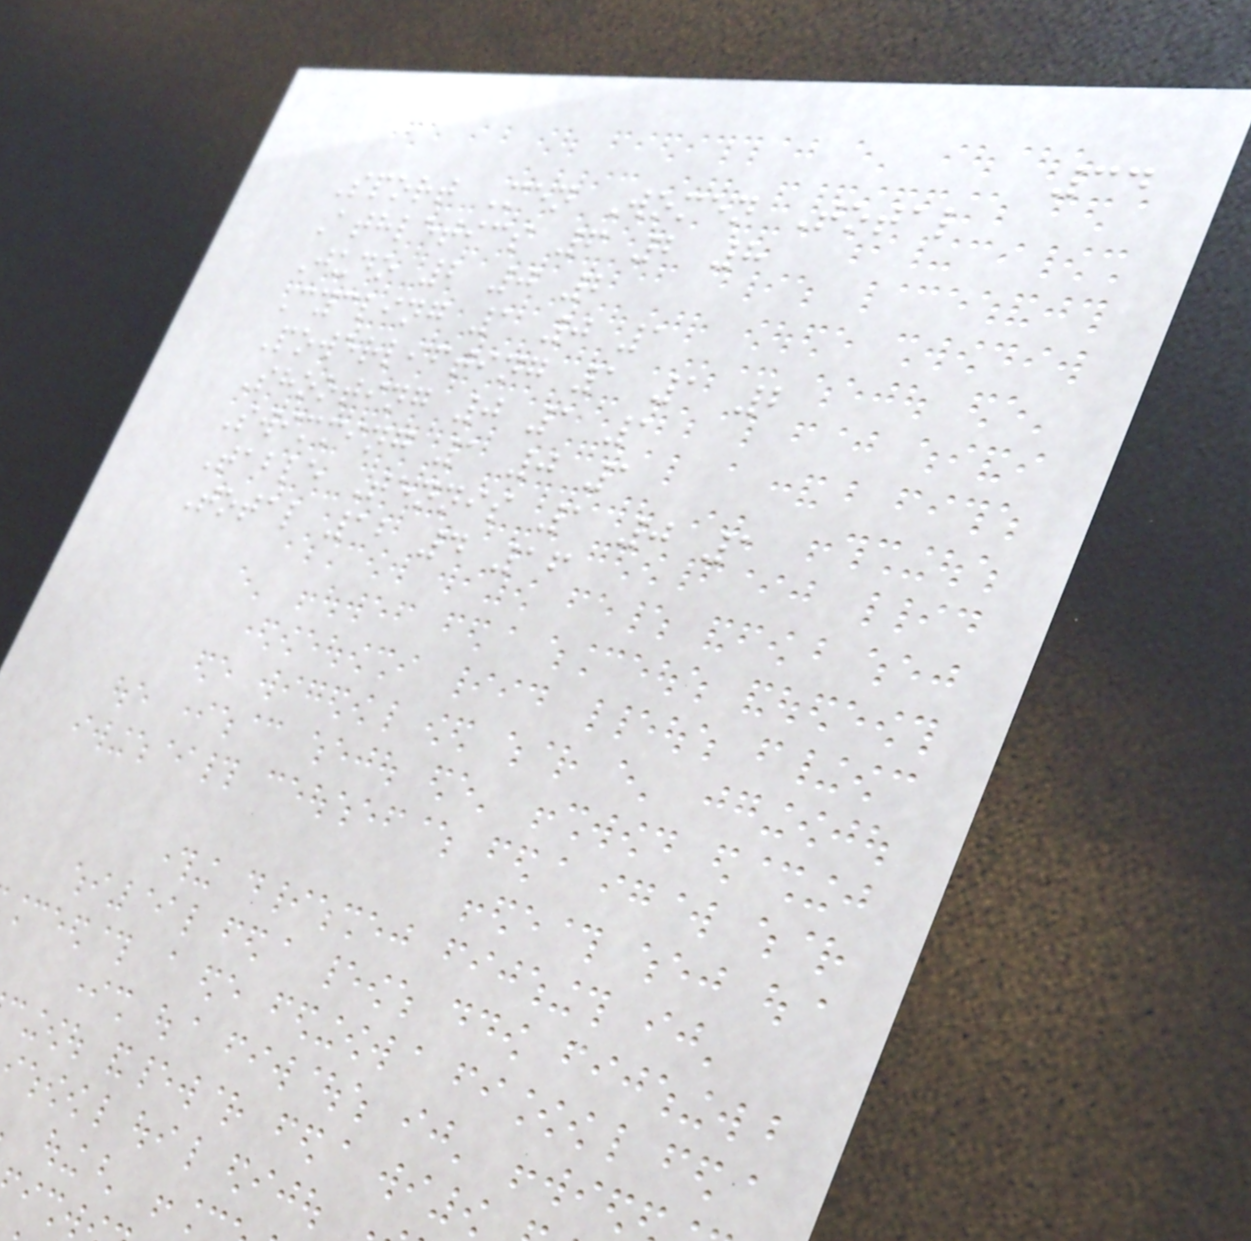34
Sport Men Women Total
Athletics 6 2 8
Judo 2 0 2
Cycling 1 0 1
Powerlifting 1 1 2
Shooting 0 1 1
Swimming 1 0 1
Table Tennis 1 0 1
Total 12 4 16
